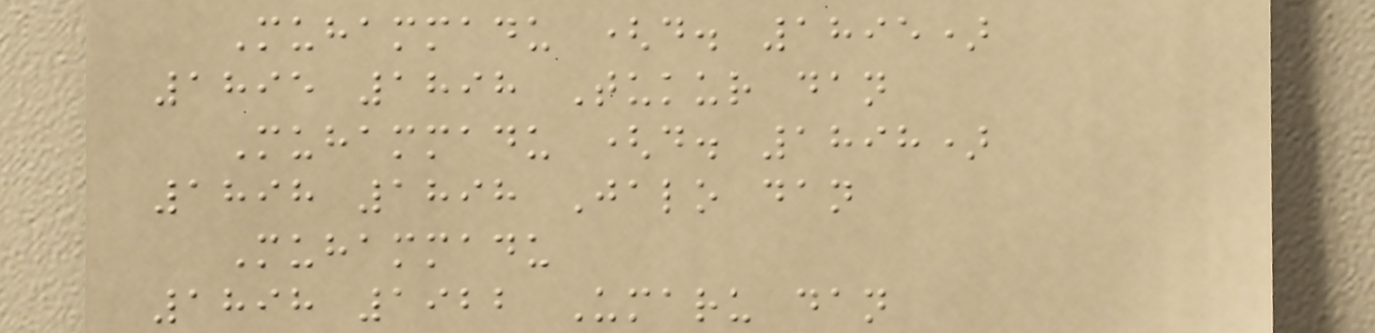Muhammadu (d. 1895)
1895 1898 Tukur dan
Muhammadu (d. 1898)
1898 1898 Jalo dan
Muhammadu
1898 1922 Umaru dan
